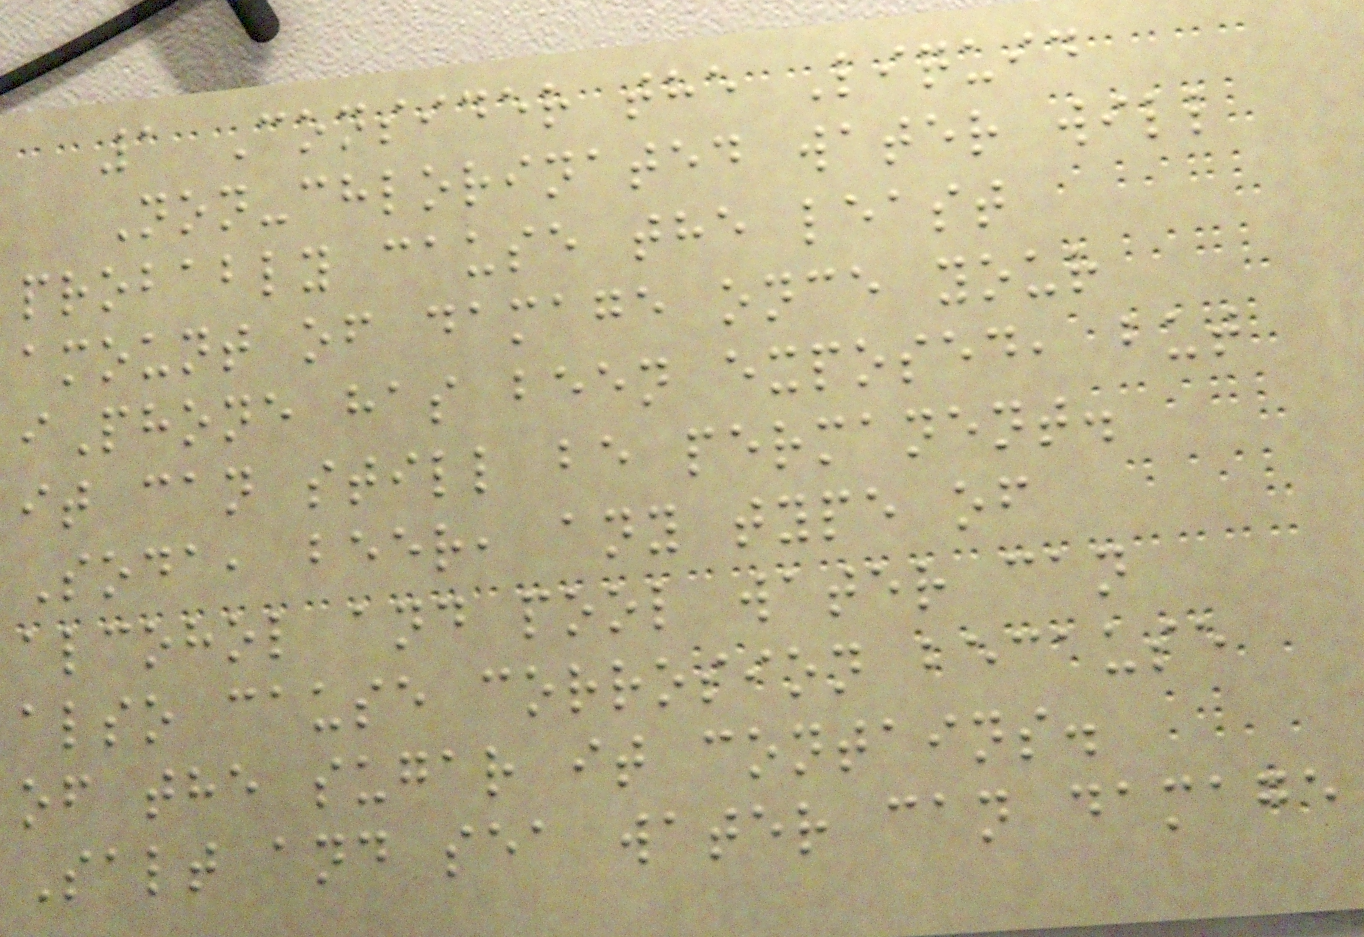1 Consider the Liquid
Non-chlorinated water will
probably cause the least
amount of damage once your
iPhone has been exposed, but
it can still be permanent.
Soda, beer, any type of
alcohol and pool water can
also cause corrosion because
of the sugar it contains.
Salt and sea water can damage
